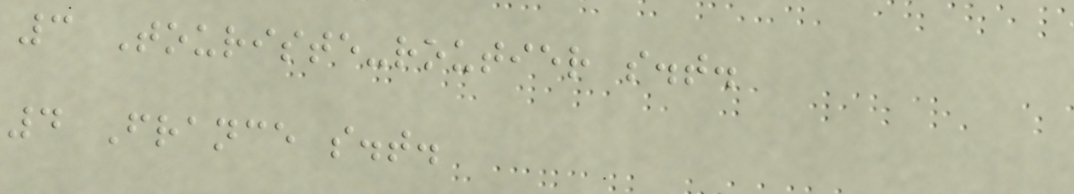3 Touriste-routier s.t.
4 France s.t.
